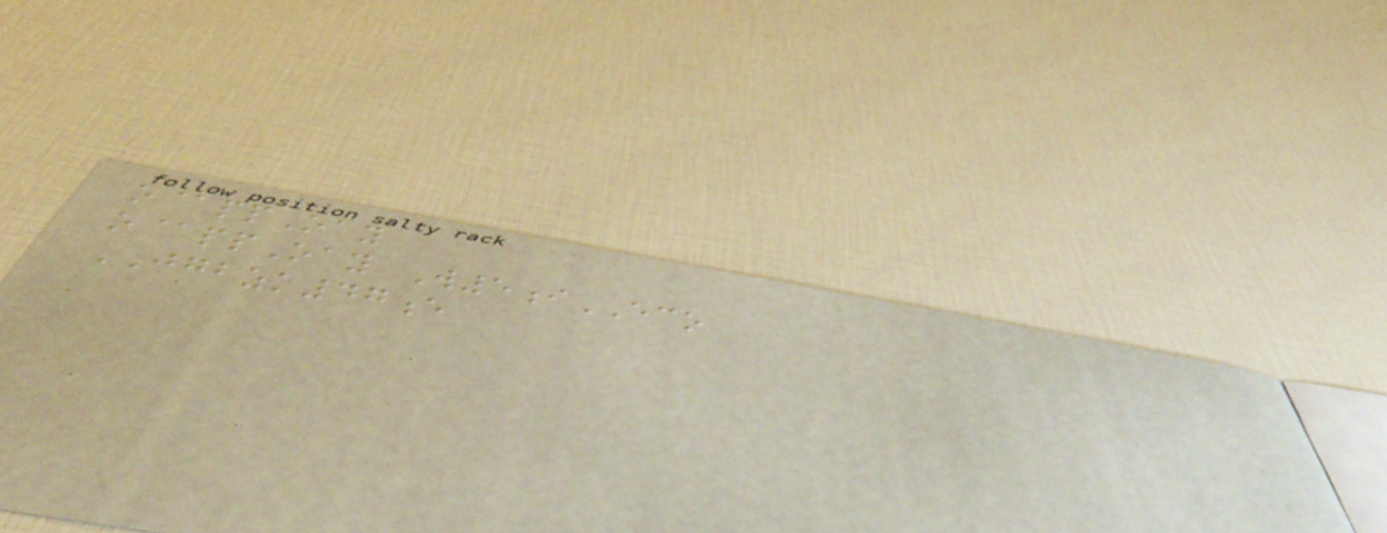o@ppOay
o@ppOay W5iECO
JGBZK47e
